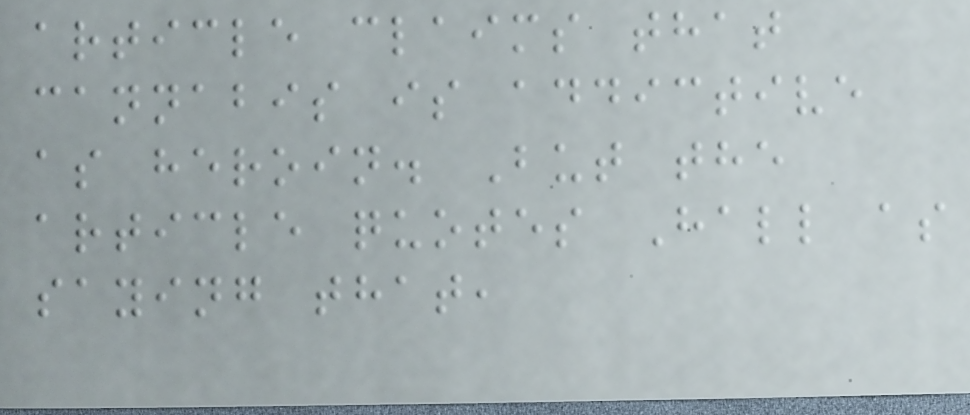article claims that
cannabis is addictive
as heroin. But the
article quotes Hall as
saying that,
